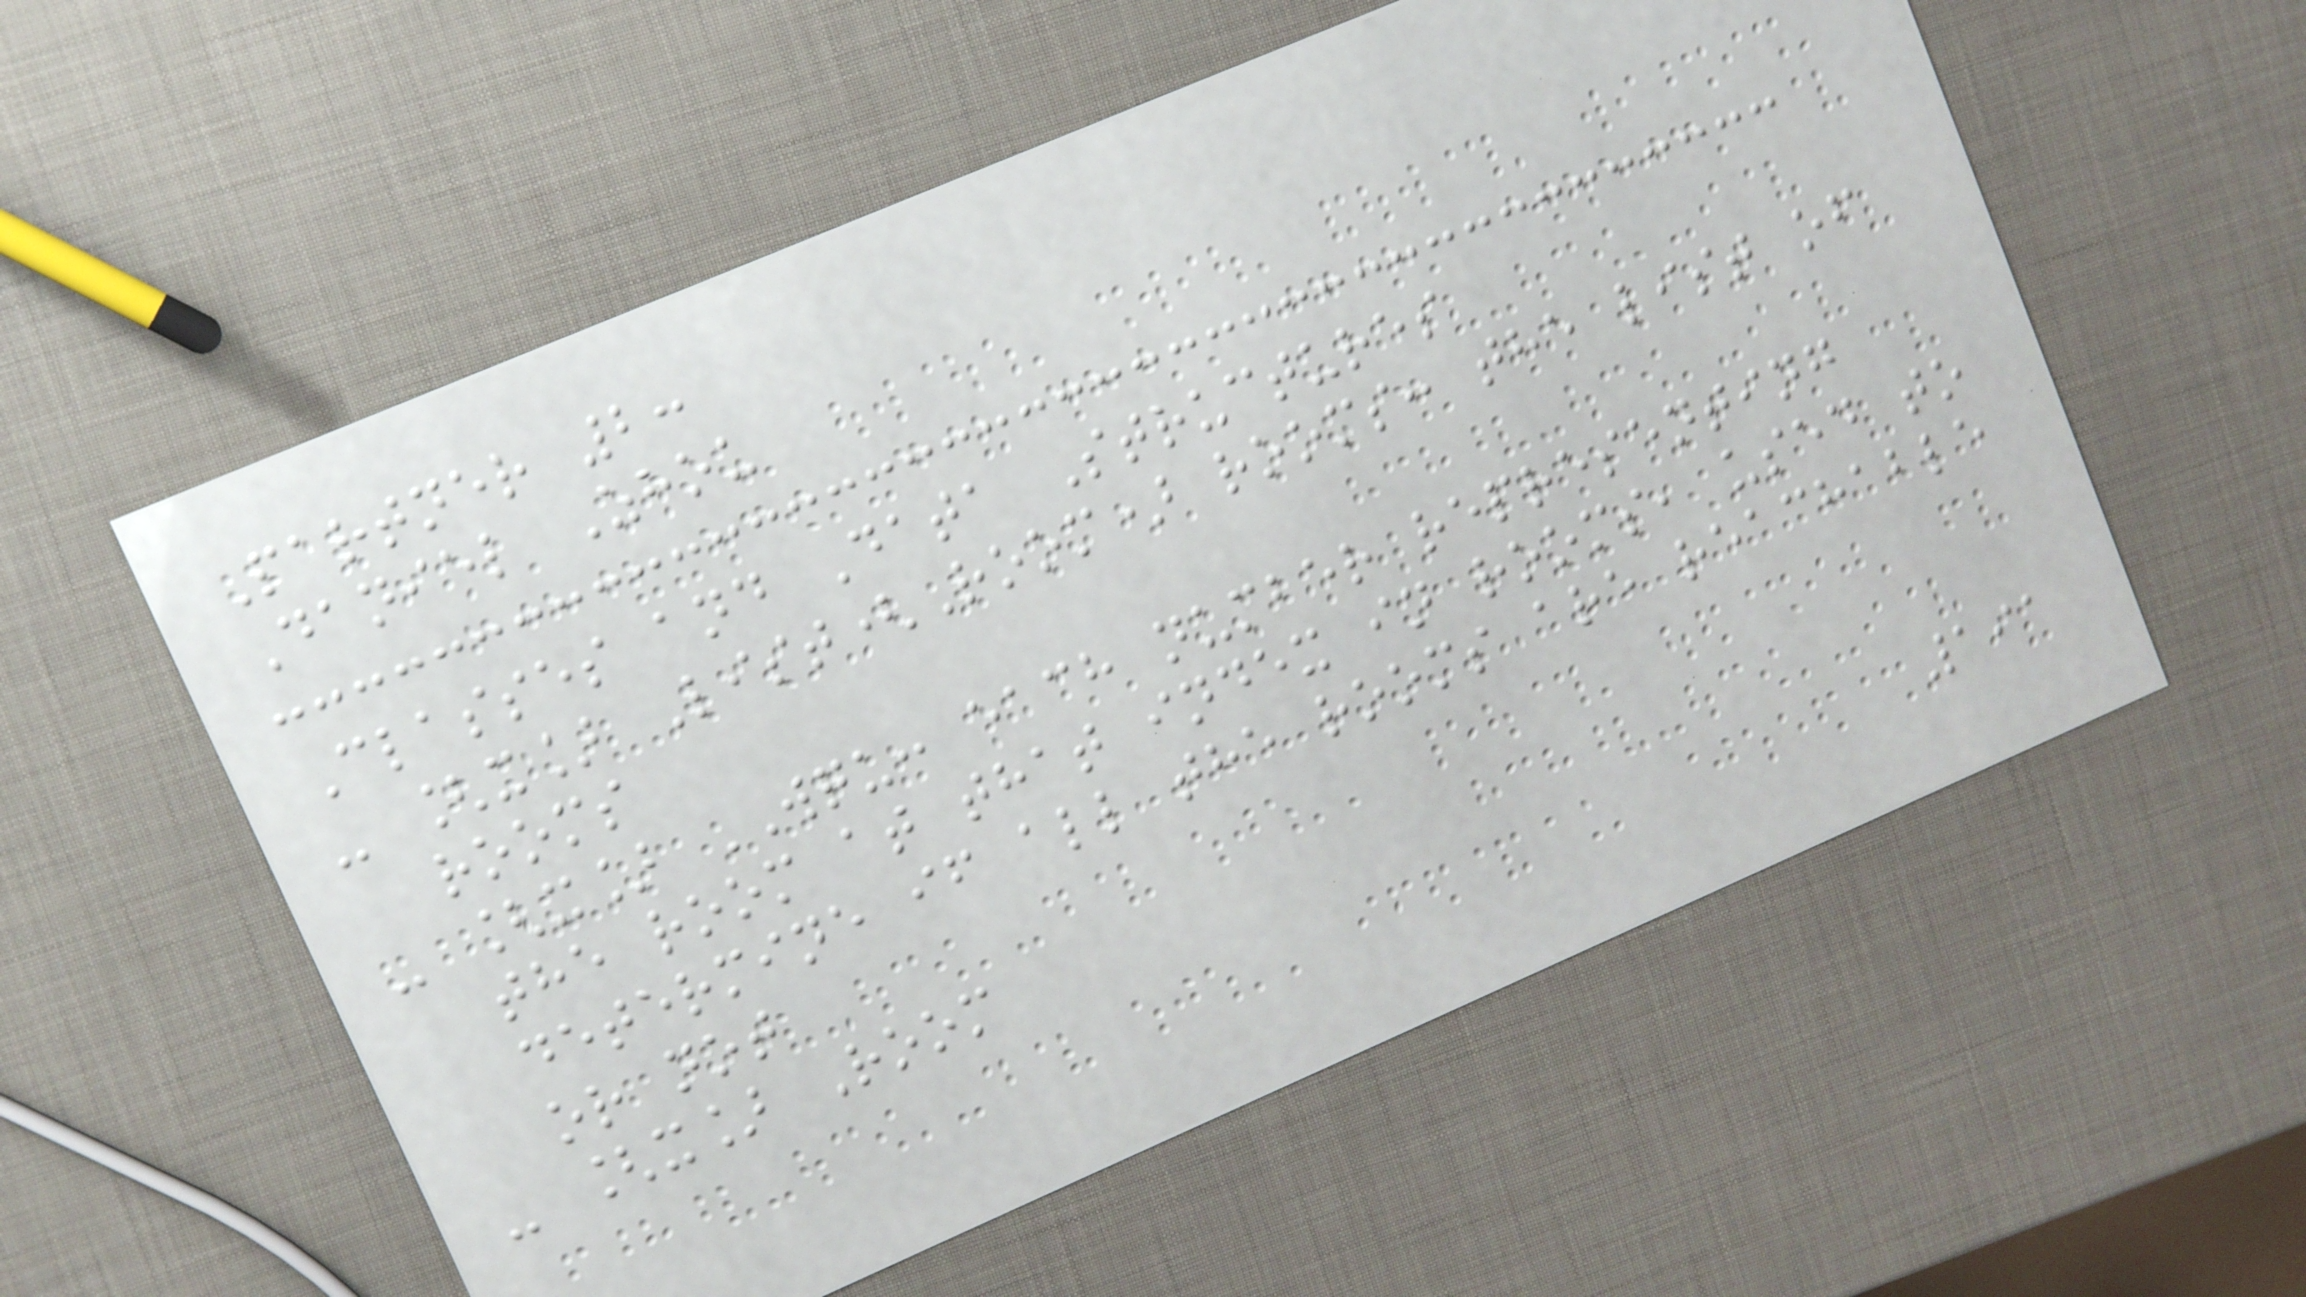Partner 2:
Daniel Zhou
Classes and Data Structures
- [x] List(Room) rooms: the list of
rooms
- [x] WQU: each number representing
the room at that index in rooms, used to
determine if all the rooms are reachable
or not
- [x] Room
191
